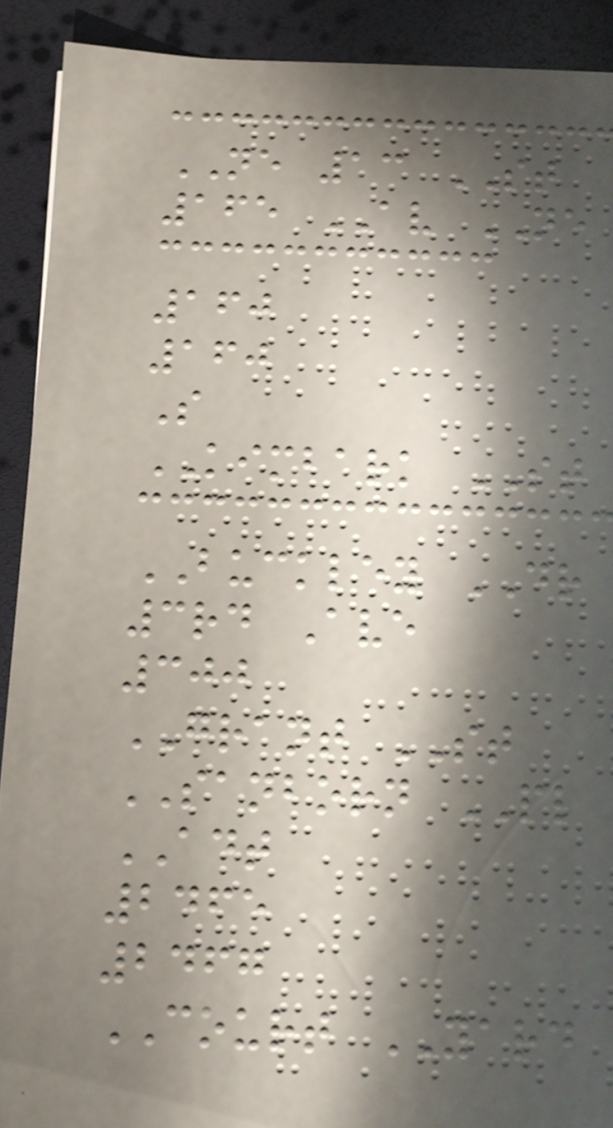NE 13 ST
165 AV NE
160
160
S
KIMBARK ST
BUCKLEY DR
3rd Ave
300
GRANT ST
SANBORN PL
ADT
2465
2467
COURT YARD
